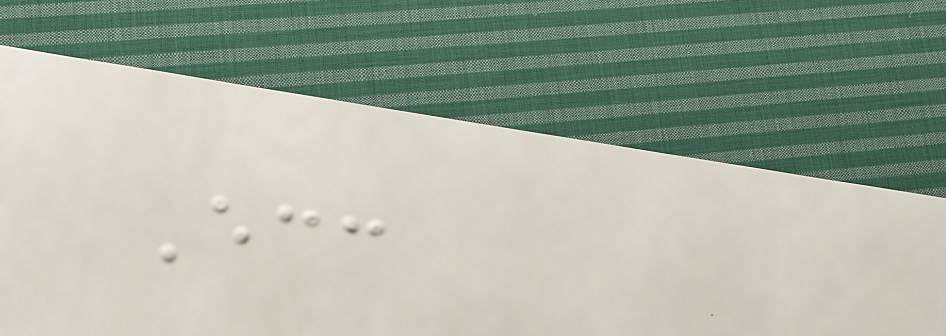Ecc
